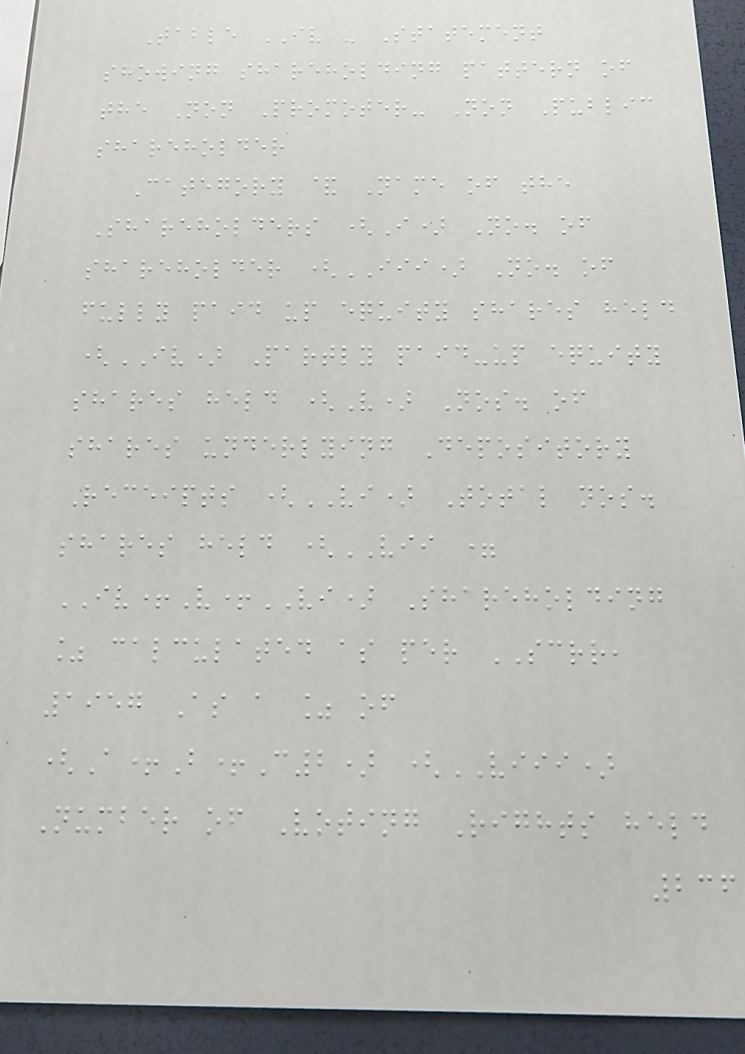Table IV - Statement
showing shareholding pattern of
the Non Promoter- Non Public
shareholder
Category & Name of the
Shareholders (I) No. of
shareholder (III) No. of
fully paid up equity shares held
(IV) Partly paid-up equity
shares held (V) Nos. of
shares underlying Depository
Receipts (VI) Total nos.
shares held (VII =
IV+V+VI) Shareholding
% calculated as per SCRR,
1957 As a % of
(A+B+C2) (VIII)
Number of Voting Rights held
236
